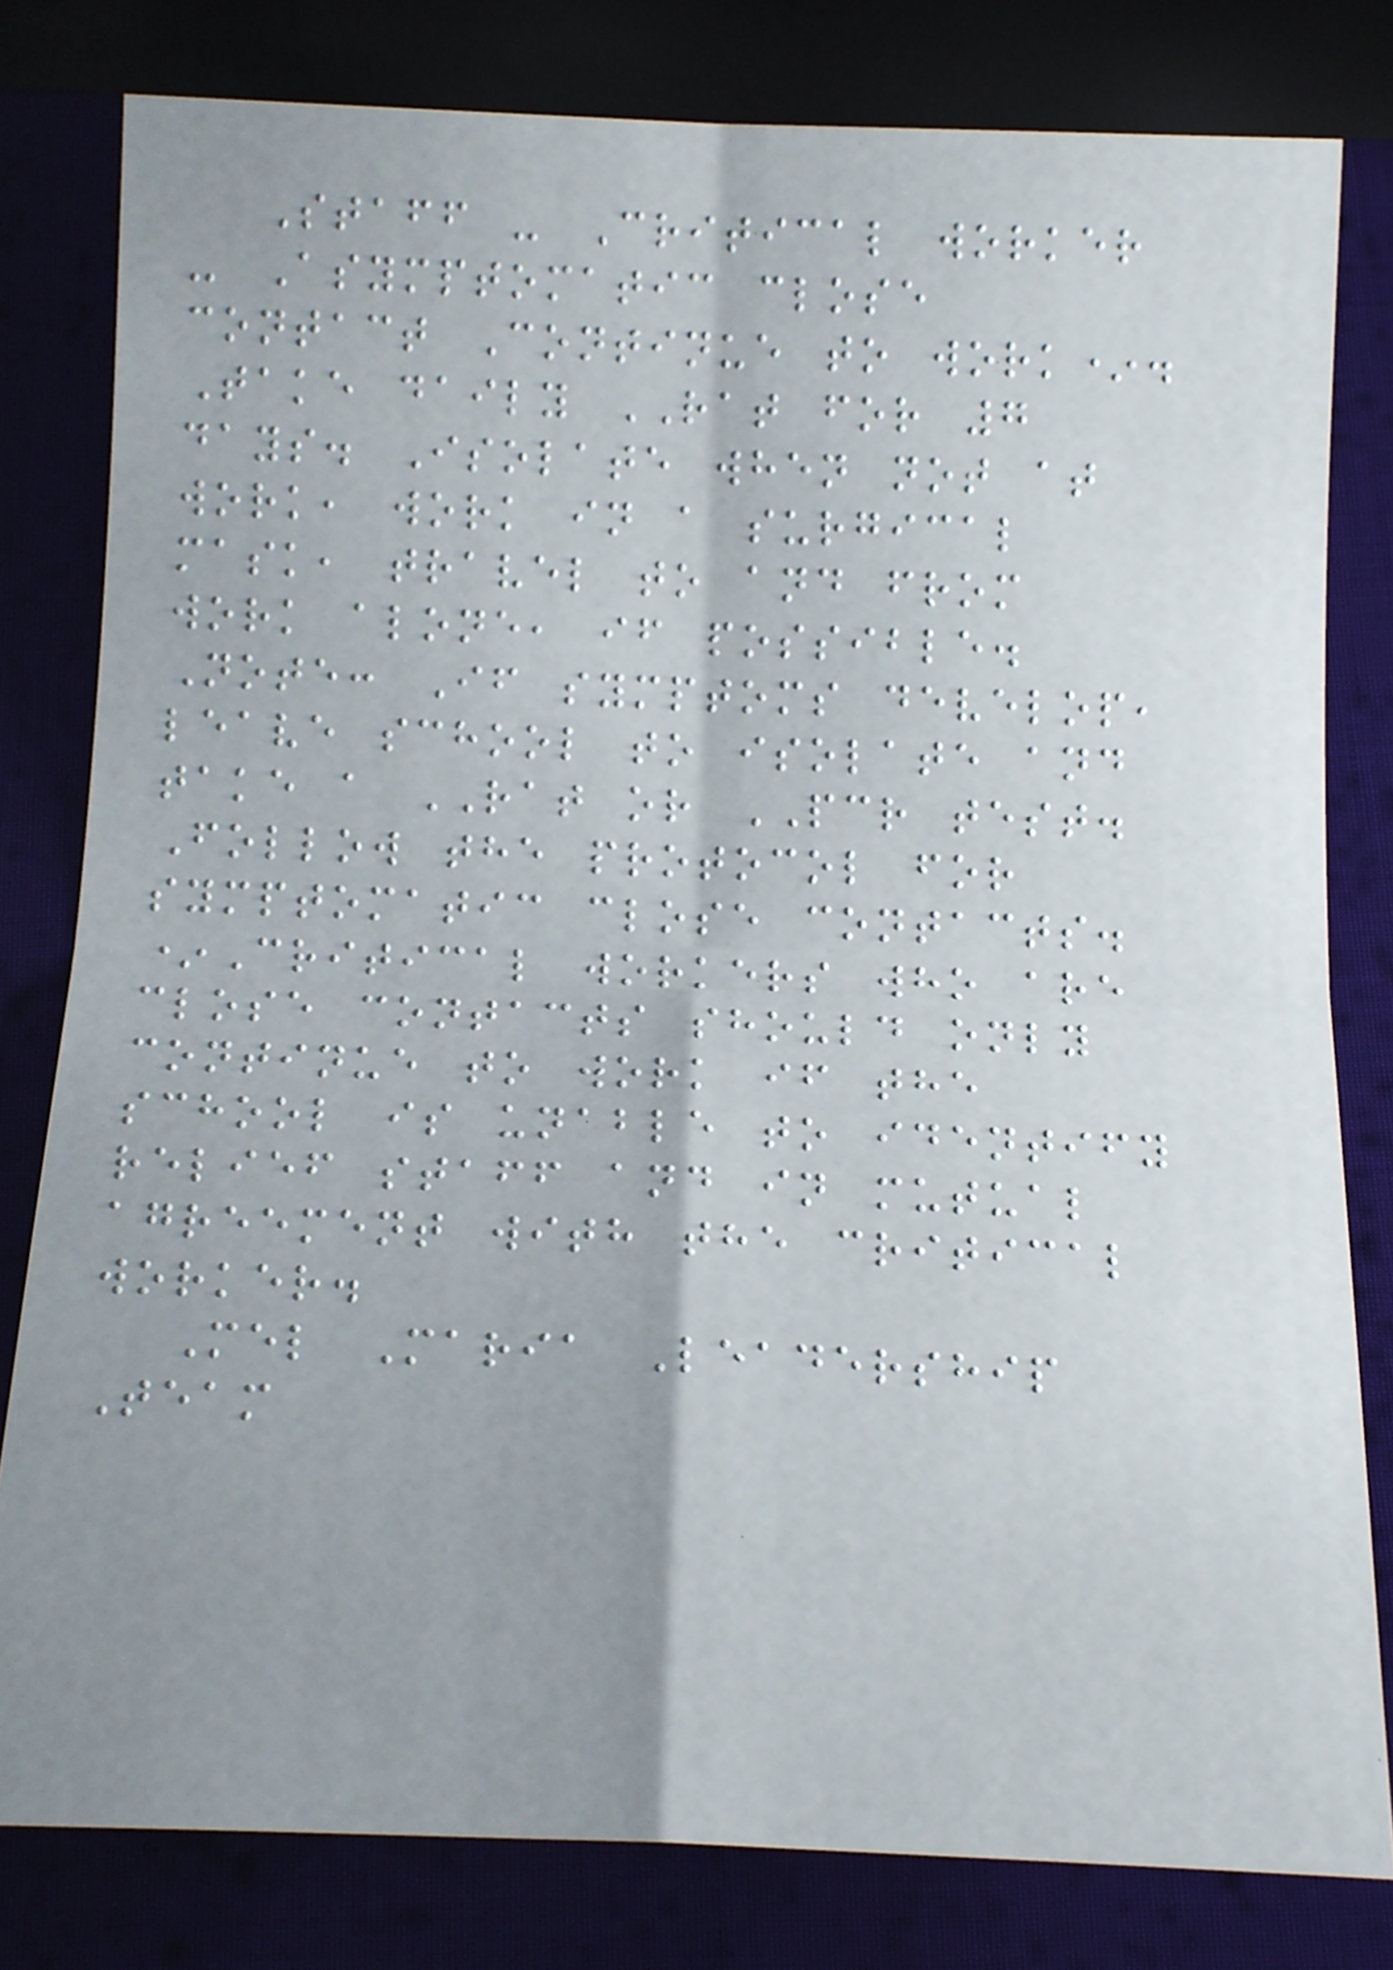Staff - Critical worker
- Asymptomatic close
contact Continue to work*.
Take daily RAT for 7
days. Isolate when not at
work, work in a surgical
mask, travel to and from
work alone, if possible.
Note: If symptoms develop,
leave school to isolate and
take a RAT or PCR test.
Follow the protocol for
symptomatic close contacts.
*Critical workers who are
close contacts should only
continue to work if the
school is unable to identify
relief staff and in mutual
agreement with the critical
worker.
Mel Maria Leadership
Team
